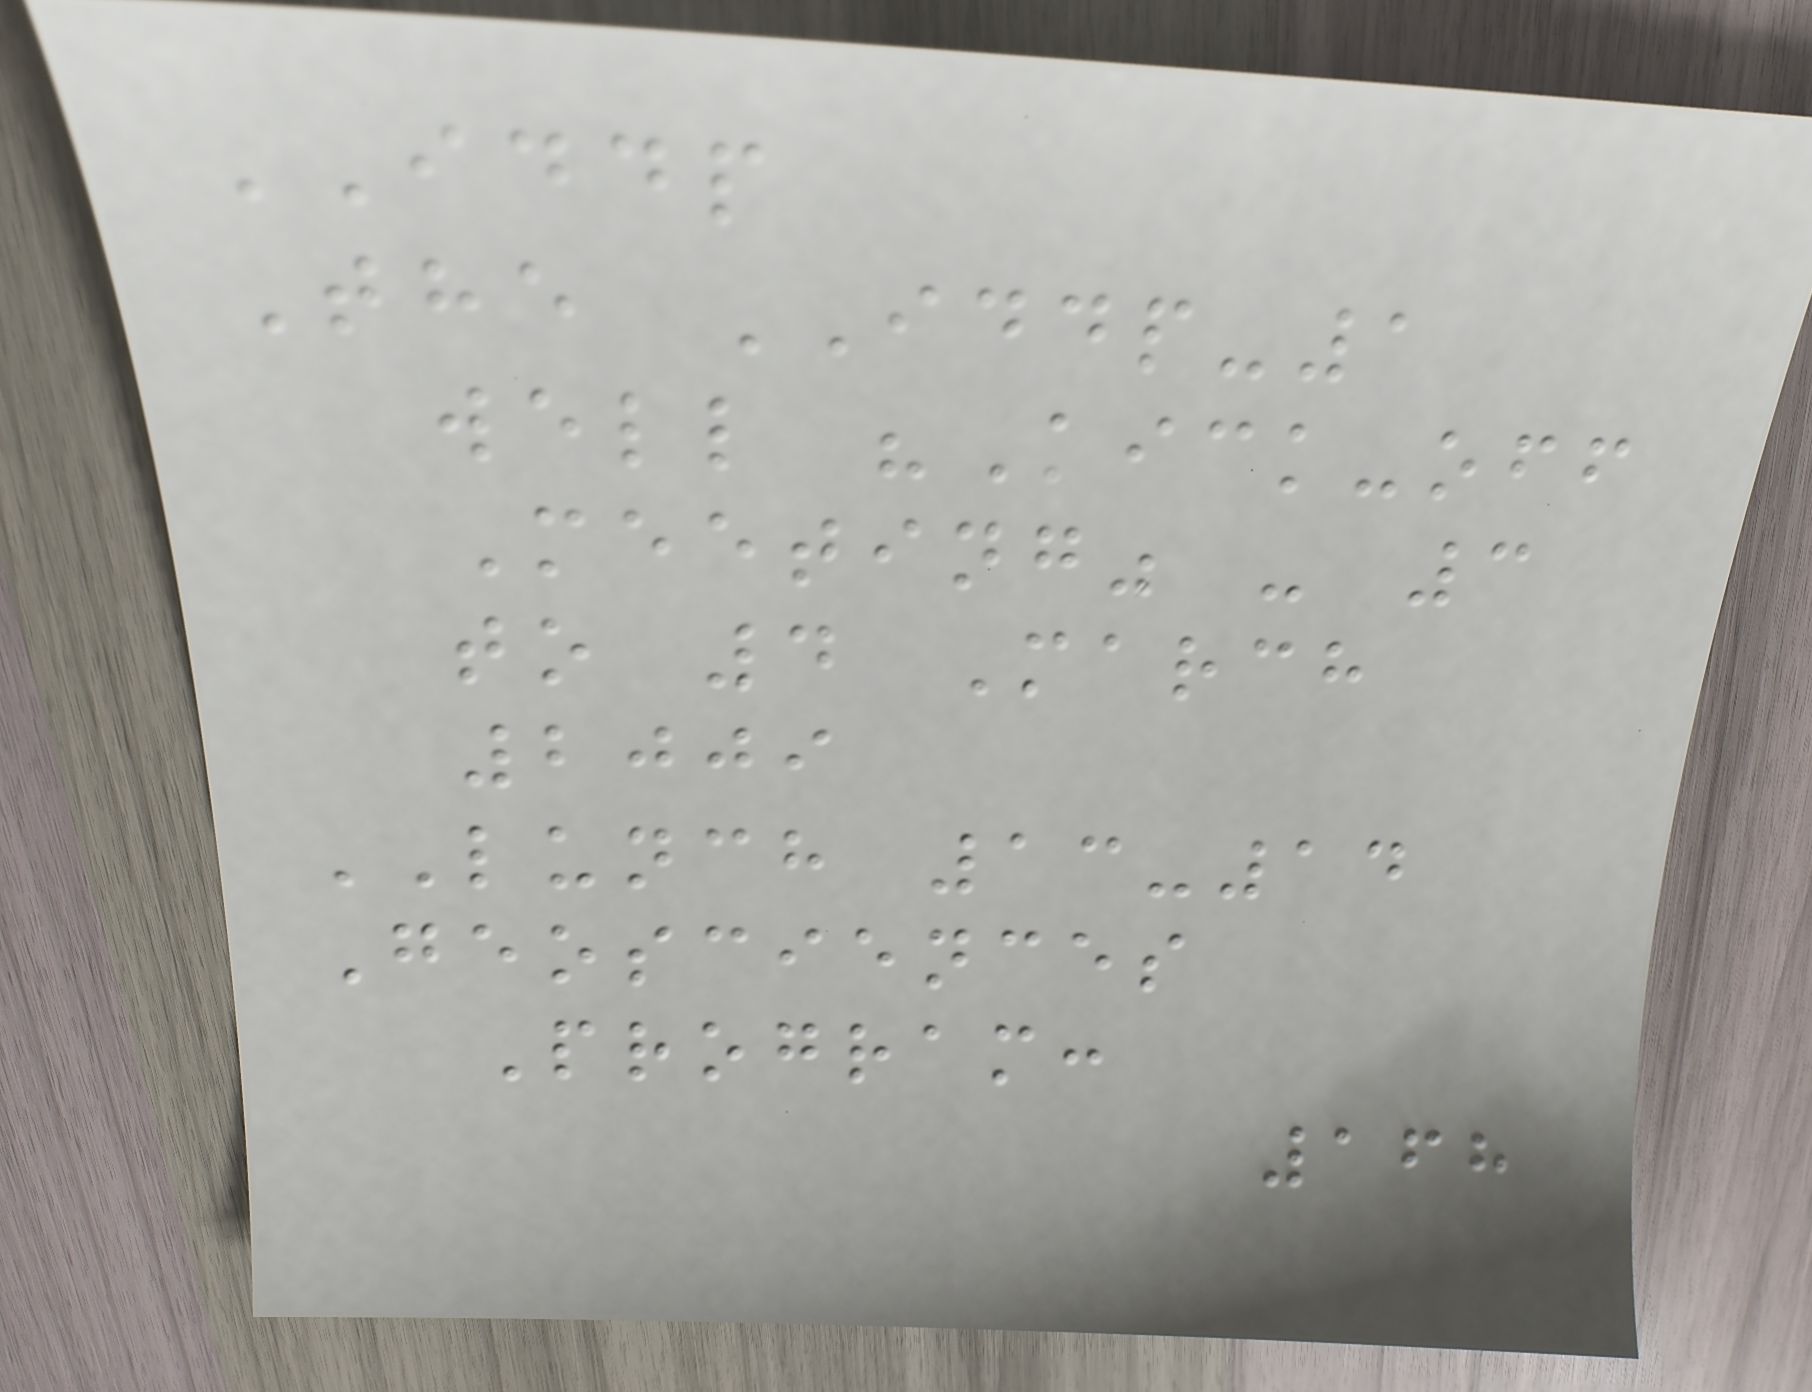IDDP
The IDDP-1
well "Kick-off
Meeting" - 3
to 4 March
2009
LUNCH 13-14
Geosciences
Program:
168
